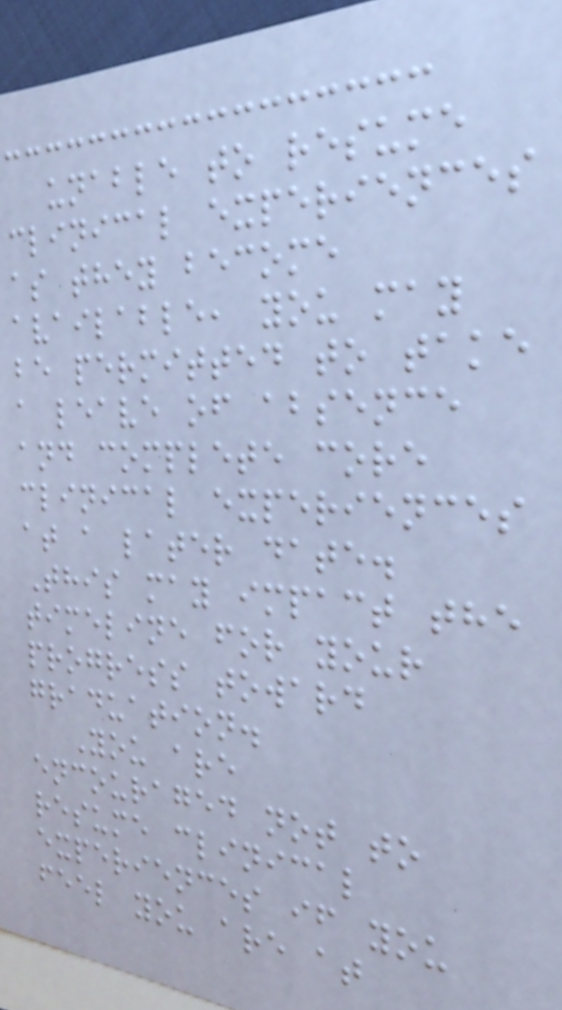unable to resume
clinical experiences
as they become
available, you may
be permitted to take
a leave of absence
and complete core
clinical experiences
at a later date.
This may impact the
timeline for your
progress toward
graduation.
You are
encouraged not to
resume clinical
experiences if you
feel you are at
